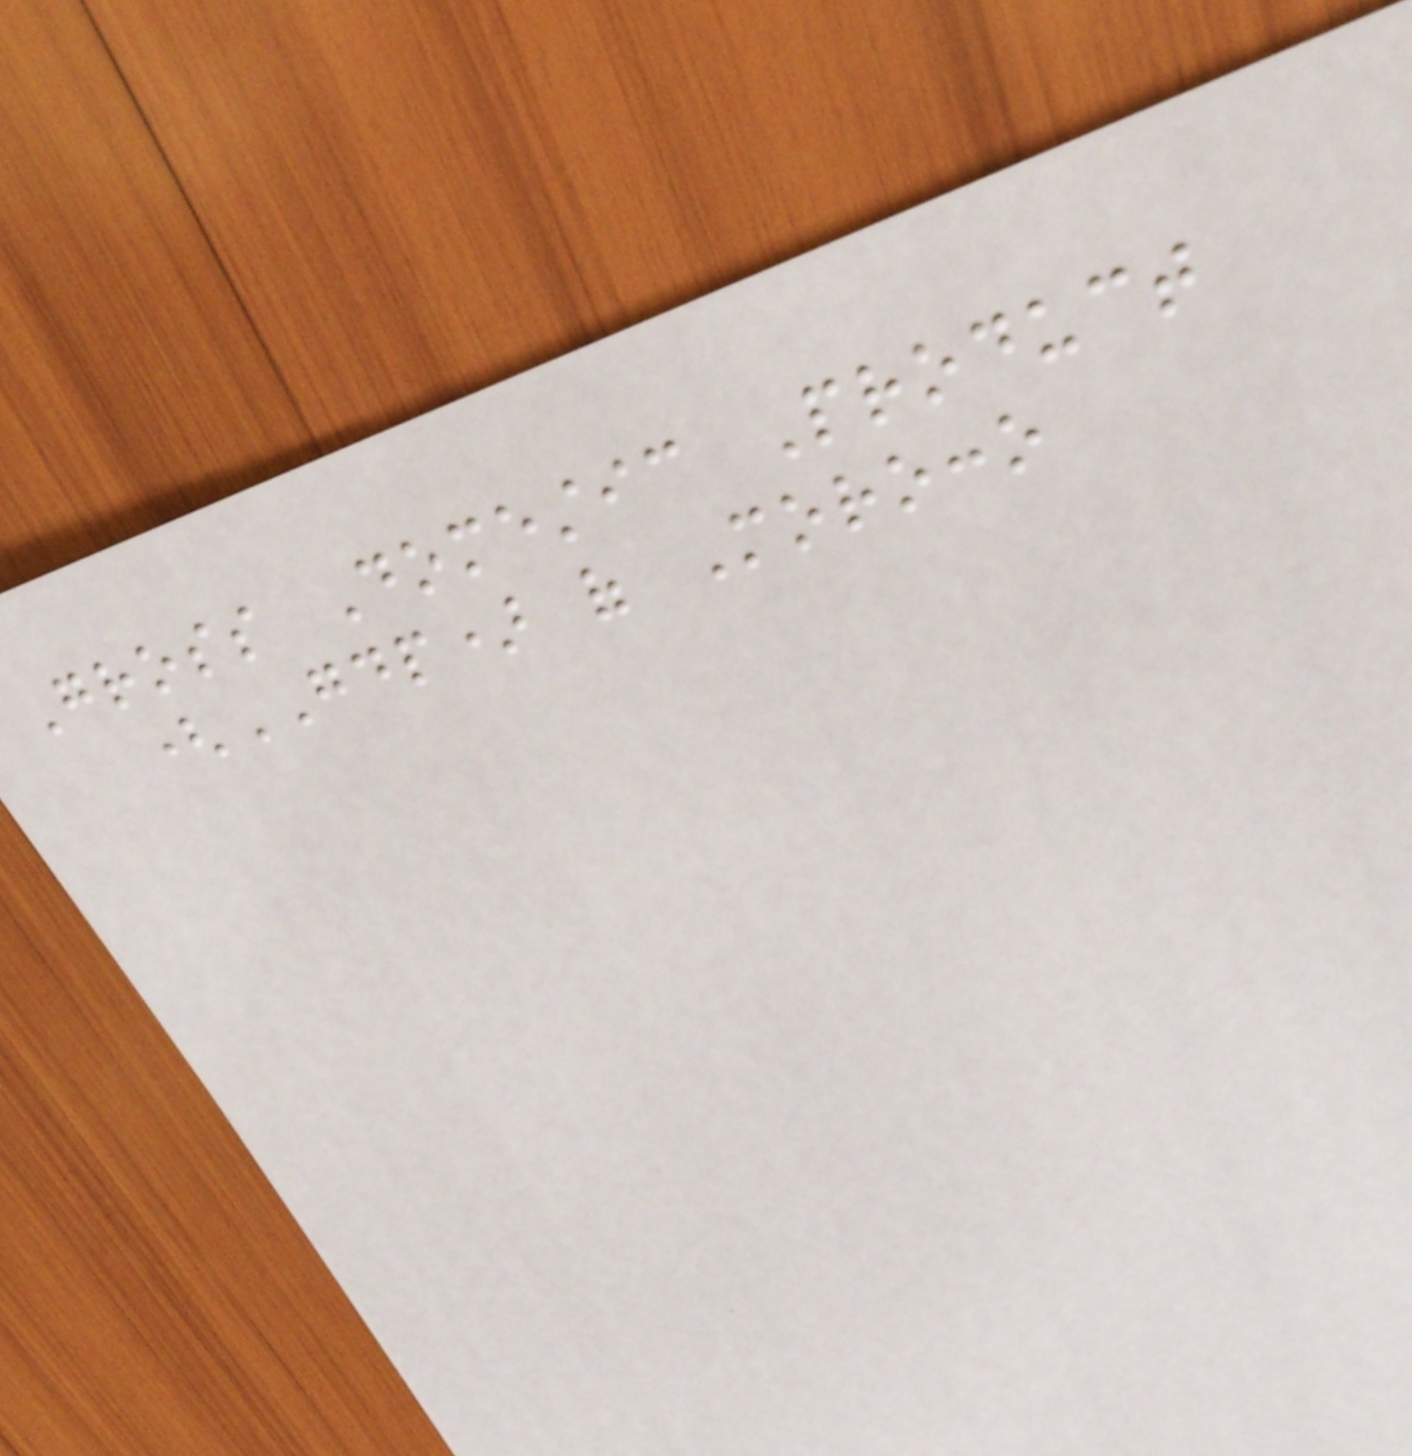Gross Domestic Product
(GDP) of Morocco
